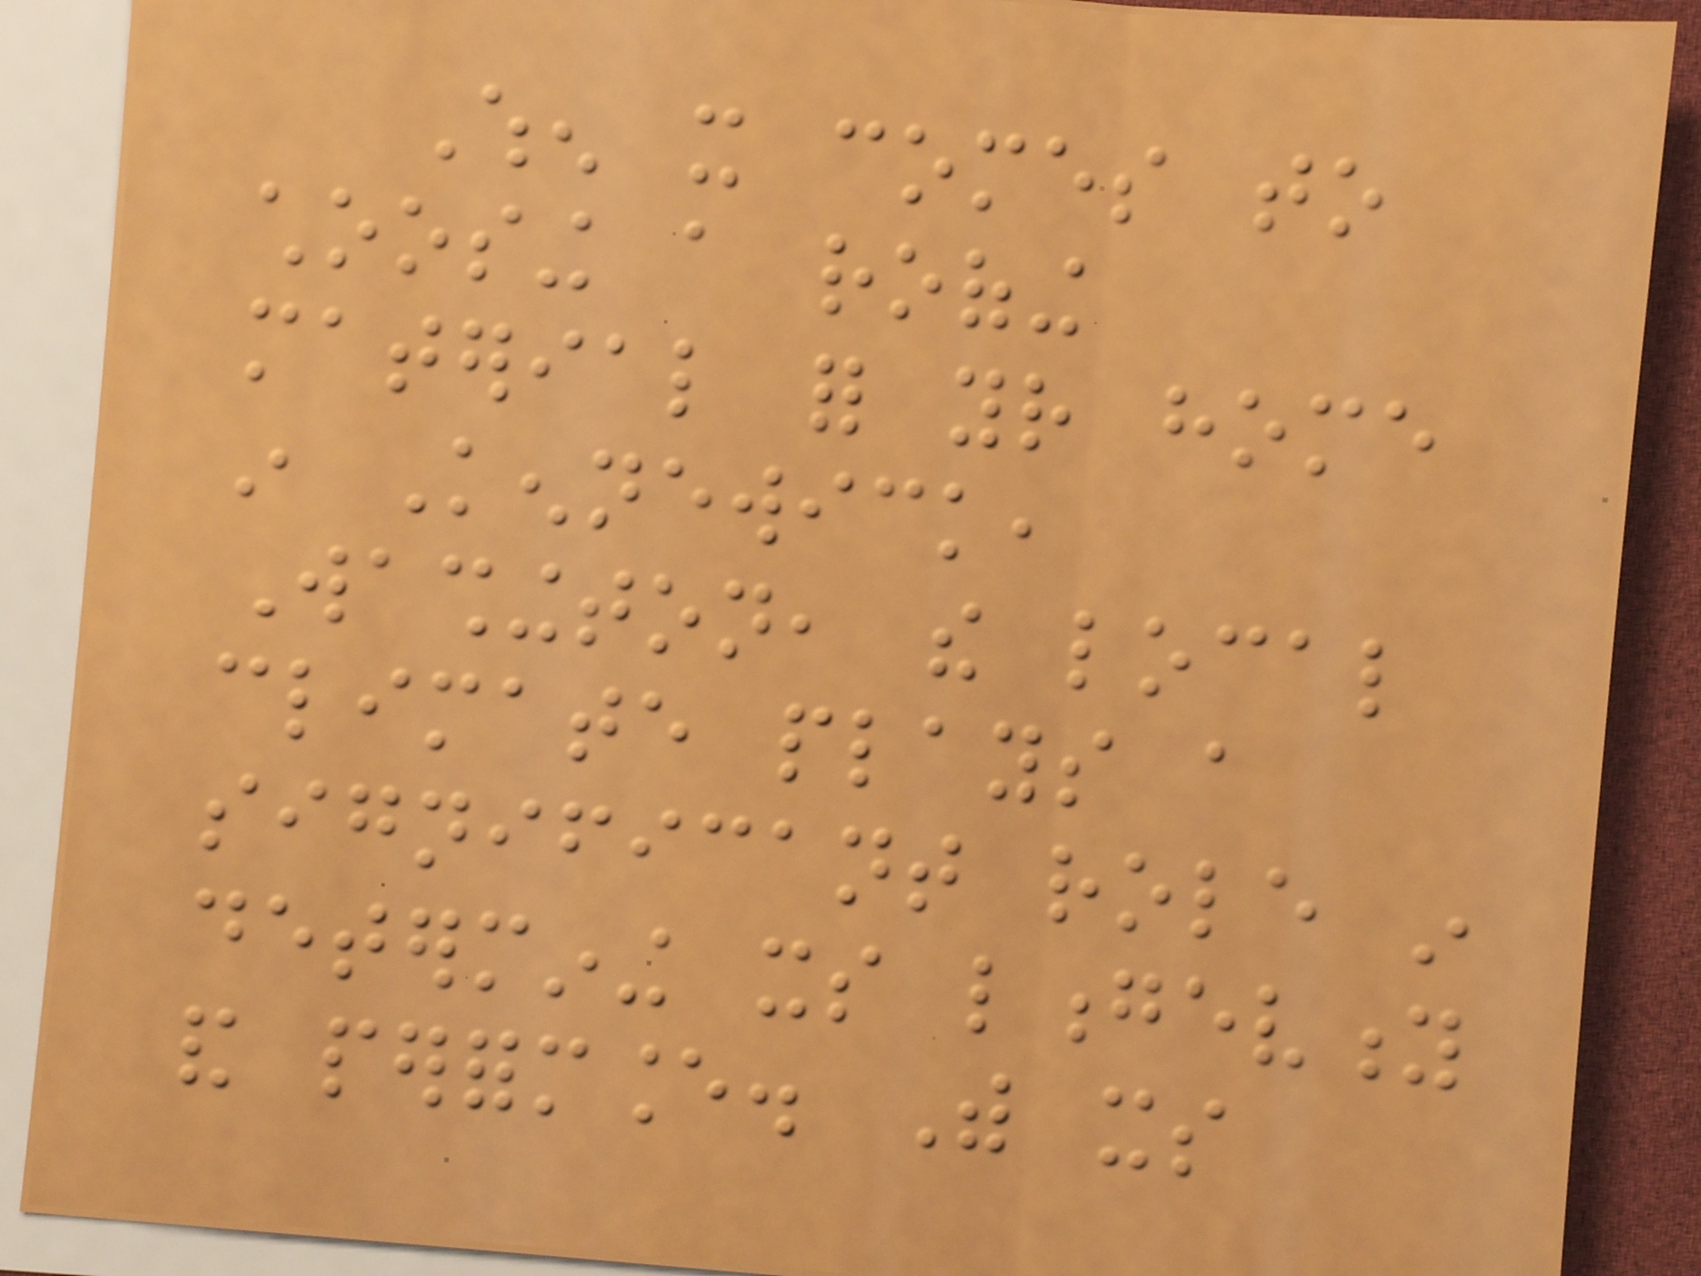When it comes to
choosing a roofing
material for your home
in Kennewick,
Washington, the local
climate plays a
significant role in
determining its longevity
and performance. With its
